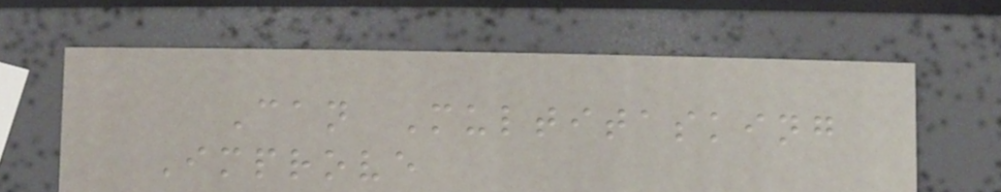Can Multitasking
Improve
